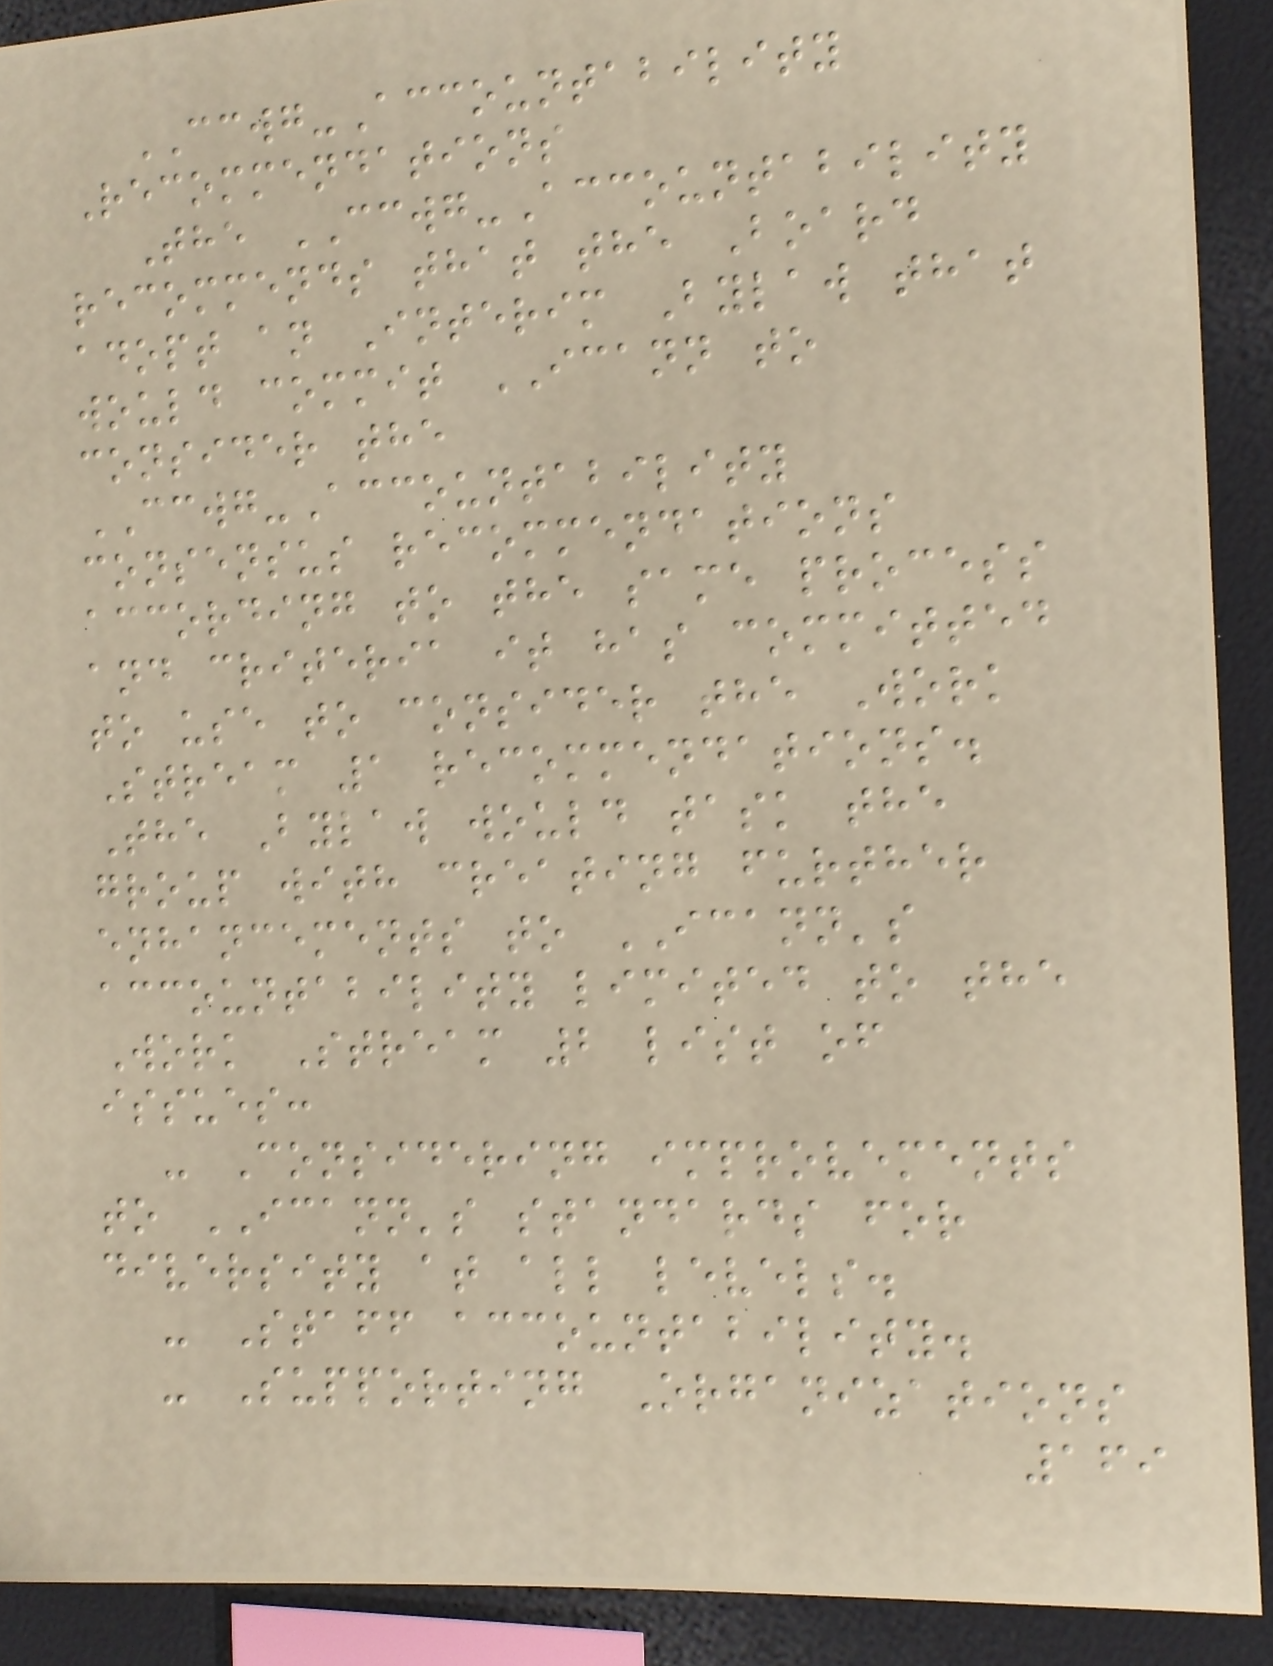CCWG-Accountability
Recommendations
The CCWG-Accountability
recommends that the Board
adopt an Interim Bylaw that
would commit ICANN to
consider the
CCWG-Accountability
consensus recommendations
according to the same process
and criteria it has committed
to use to consider the Work
Stream 1 recommendations.
The Bylaw would task the
group with creating further
enhancements to ICANN's
accountability limited to the
Work Stream 2 list of
issues:
- Considering improvements
to ICANN's standards for
diversity at all levels.
- Staff accountability.
- Supporting Organizations
169
